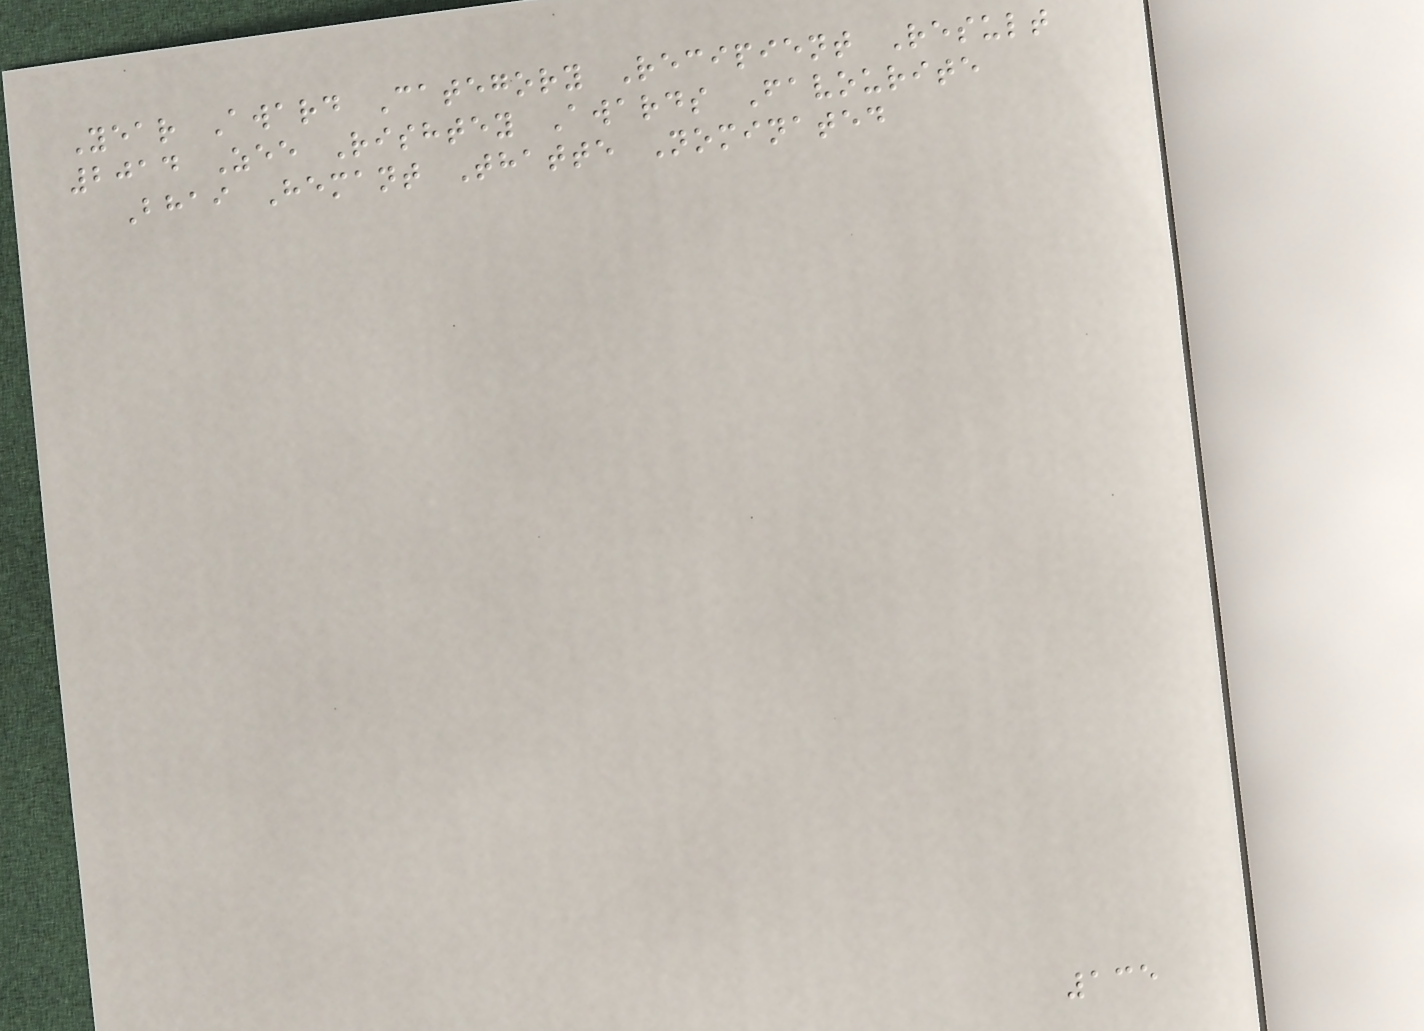Year Award Category Recipient Result
2014 Zee Rishtey Awards Favourite
Bhai Hemant Thatte Nominated
135
